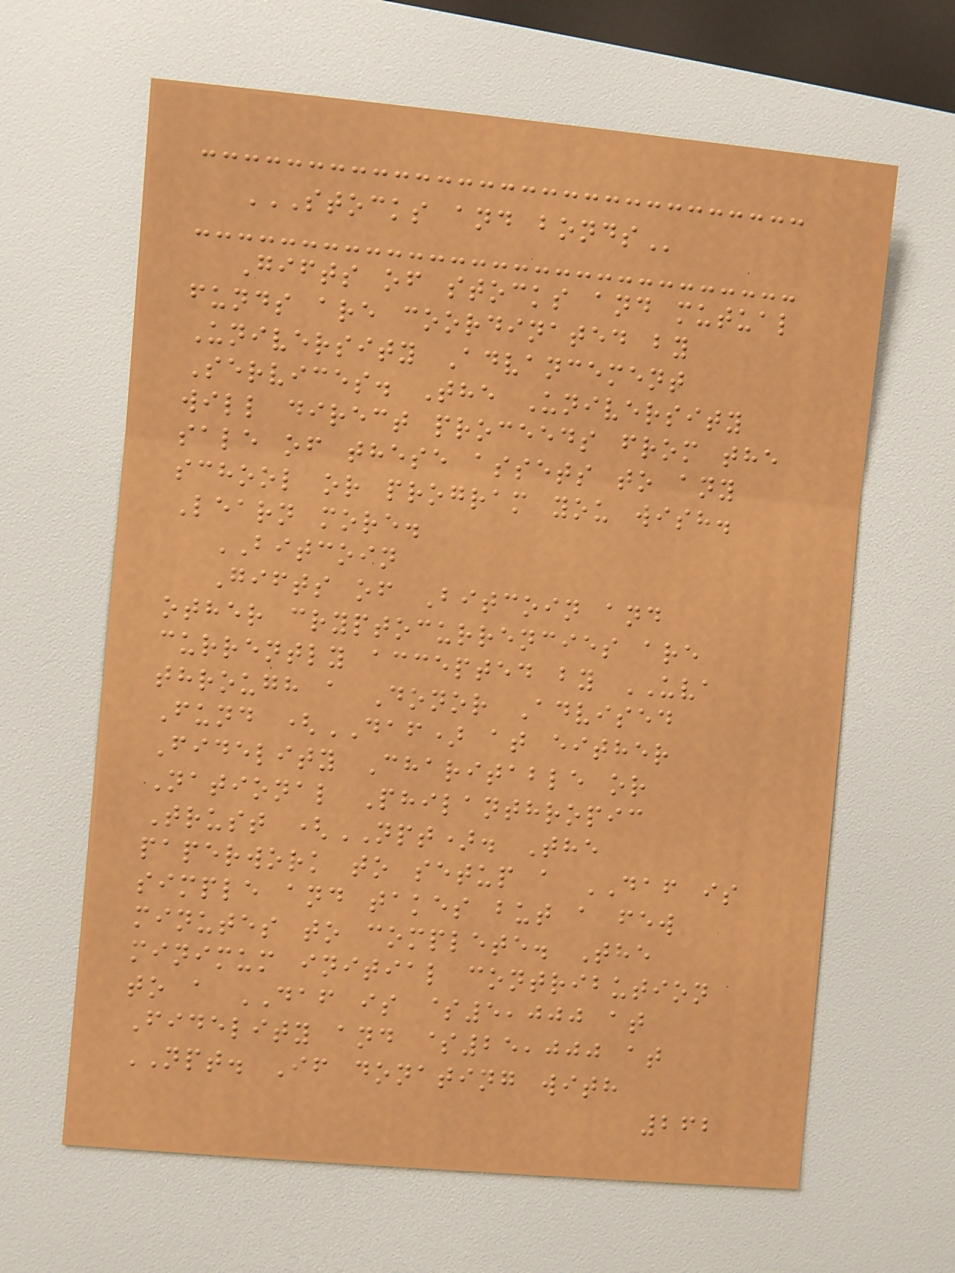STOCKS AND BONDS
Gifts of stocks and mutual
funds are coordinated by
University Advancement
Services. The University
will direct proceeds from the
sale of these assets to any
school or program you wish.
Learn more.
BITCOIN
Gifts of Bitcoin and
other cryptocurrencies are
currently accepted by UVA
through a Donor Advised
Fund (DAF) at either
Fidelity Charitable or
National Philanthropic
Trust (NPT). The
paperwork to setup a DAF is
simple and takes but a few
minutes to complete. The
minimum initial contribution
to a DAF is $5,000 at
Fidelity and $25,000 at
NPT. If donating with
262
